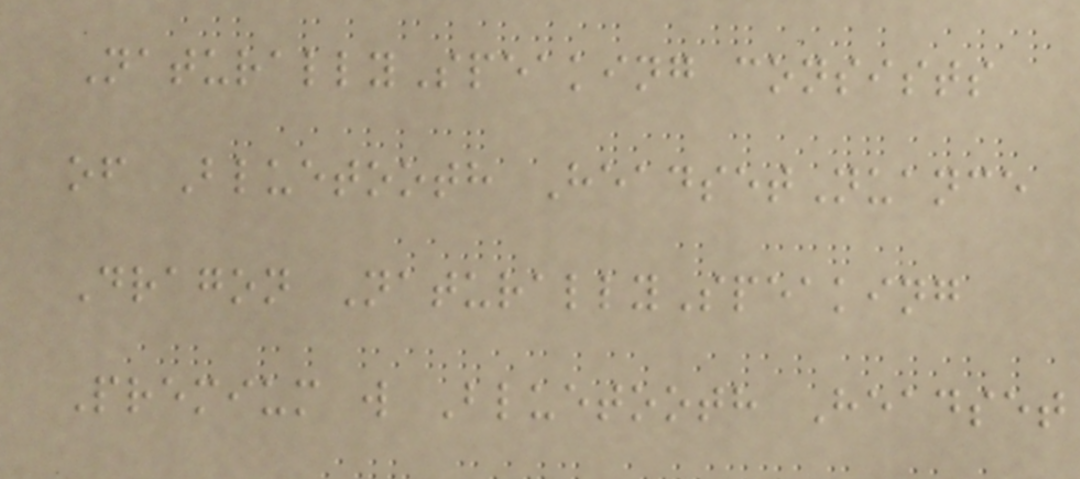NaturallySpeaking consists
of Bluetooth HeadsetNuance
Dragon NaturallySpeaking
Premium w Bluetooth Headset
